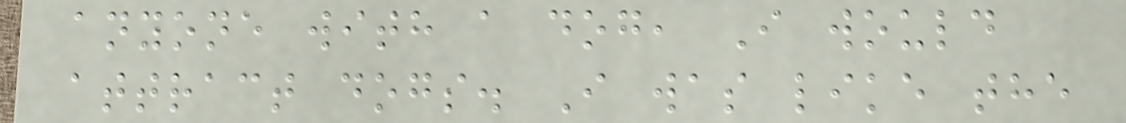anyone with a dog, I would
attract dogs. I was like the
